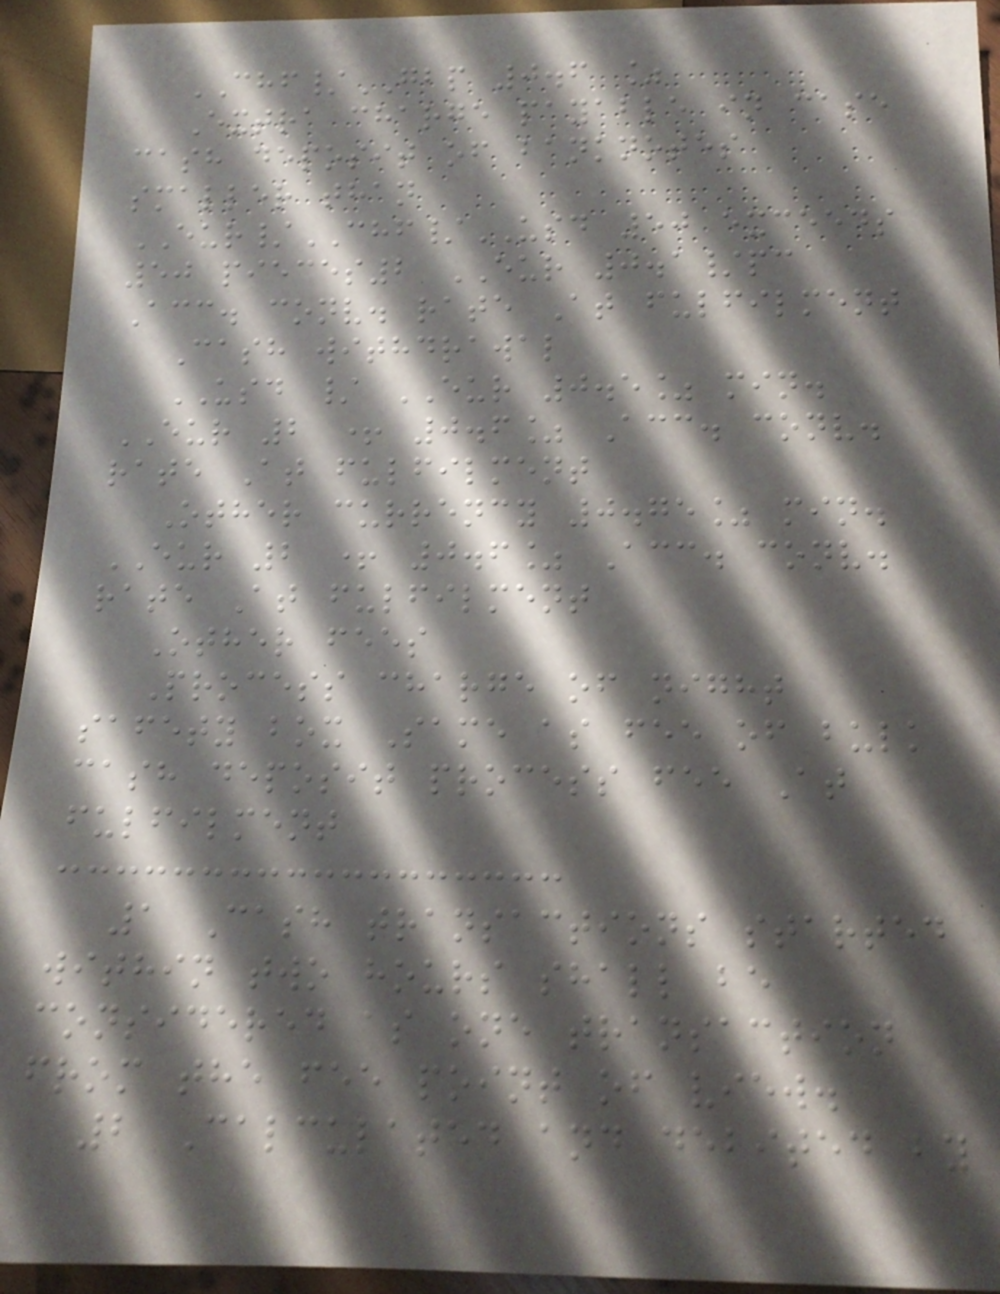CHF/GBP 0.6 %
Extra charge payable in case
cash deposit of banknotes
smaller than
EUR/CHF/USD 50 exceeds
50 pieces2 EUR 0.1/pc
Acc. conv. rate At fulfilment
Cash withdrawal
USD / EUR 0.5% min.
EUR 2 + 0.6% Acc. conv.
rate At fulfilment
Other currency 0.75% min.
EUR 2 + 0.6% Acc. conv.
rate At fulfilment
Other fees
Process charge of night
safety box Same as fee of bulk
cash deposit process fee At
fulfilment
1 Cash transactions started
within two hours shall be
considered as one transaction
from the fee point of view.
2 Calculated and debited by
